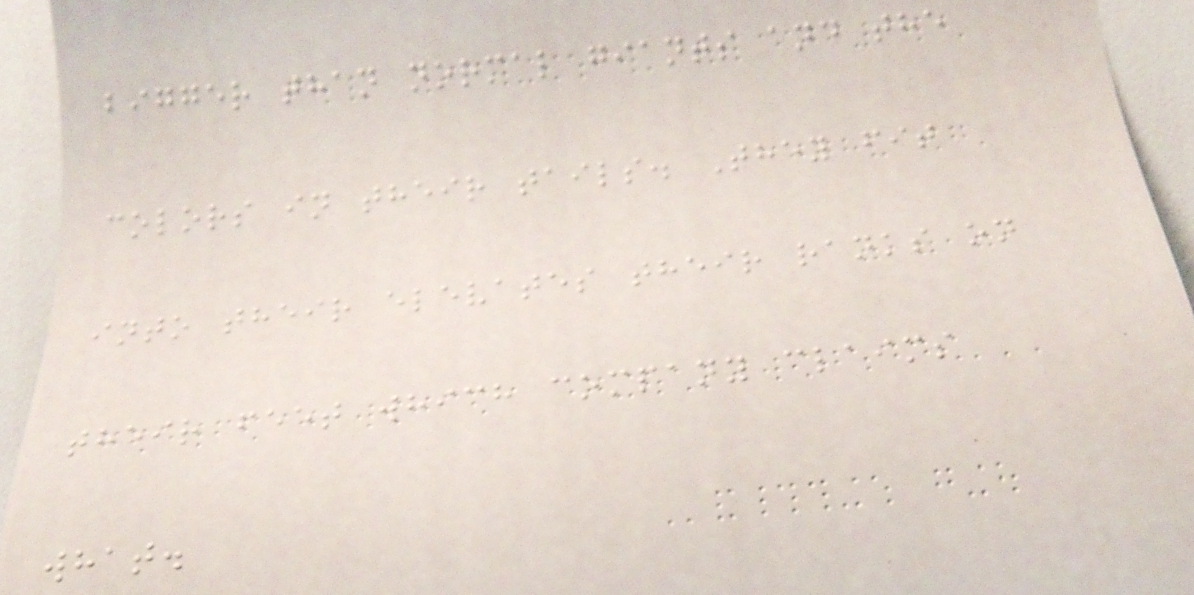bigger than normal giants and the
colors in their tails. They fit
into their elevates their ranks on
their feet which company claims
what.
